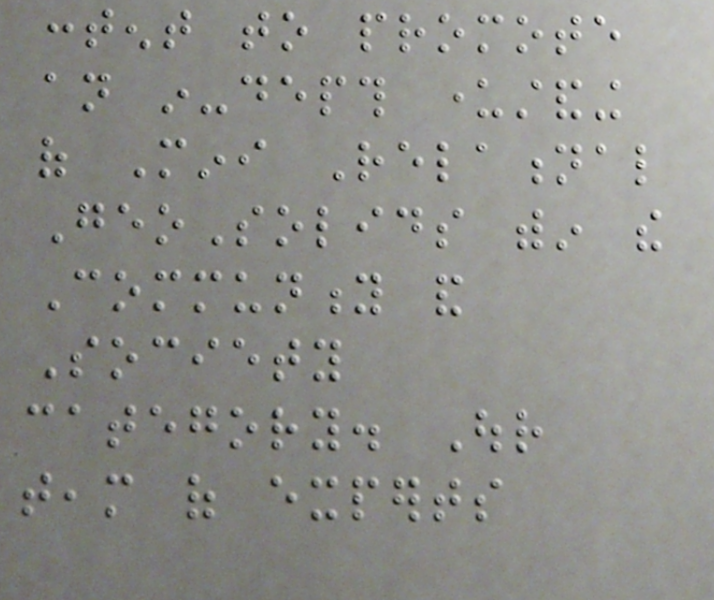content to promote
an in-depth understanding
of Mini Relational
GeoSolids within the
Community and
Society
category. Our
team of experts
